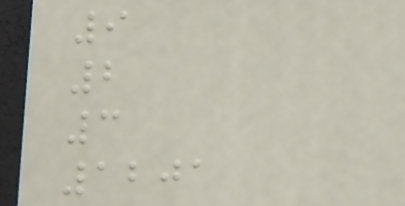9
2
3
1201
